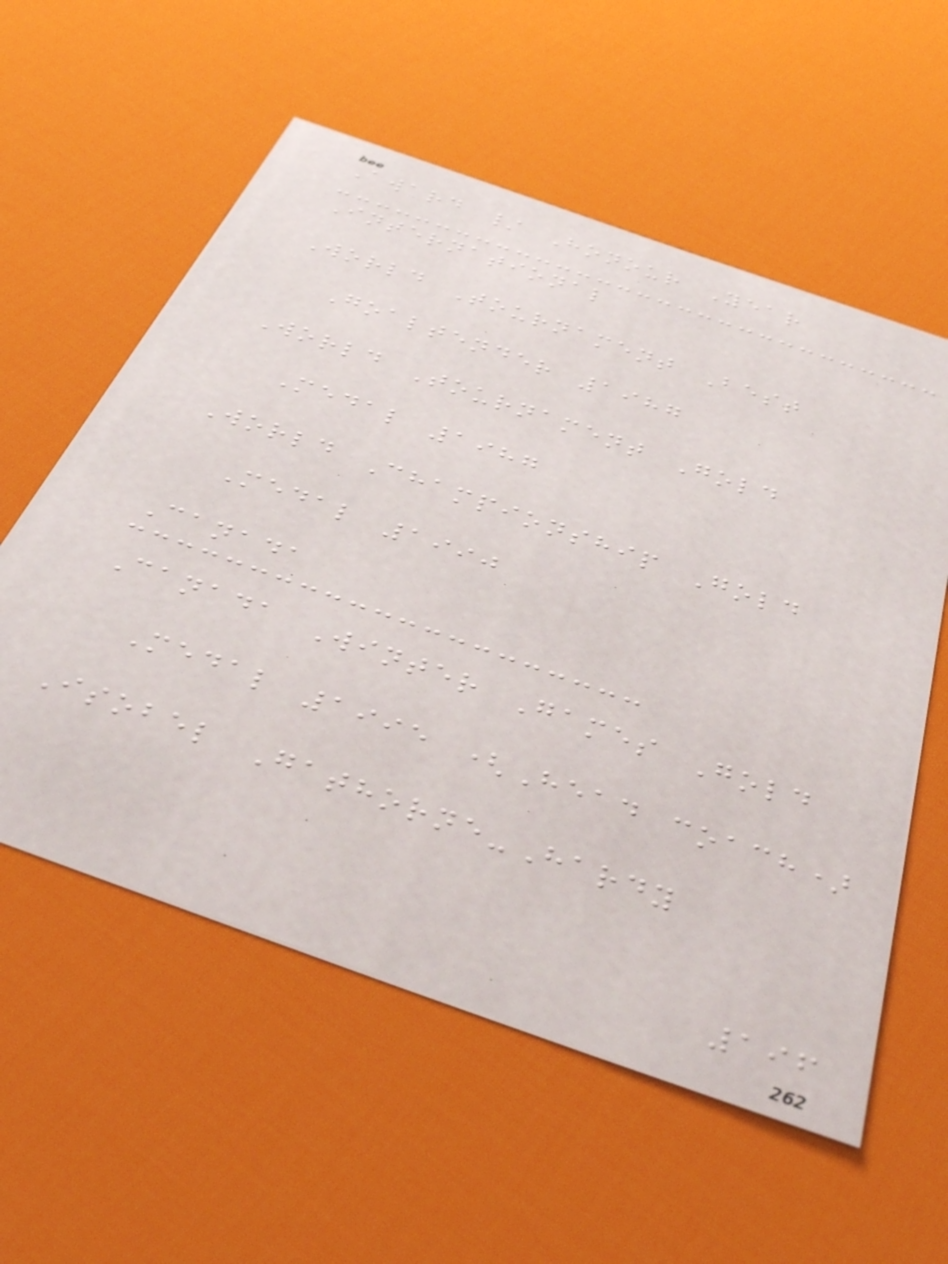Award / Honour Year
International
World Tournament Best
Goaltender 1987
World Tournament Gold
Medal 1987
World Championship Gold
Medal 1990
Canada
Canada Winter Games Gold
Medal 1995 (Head coach)
Isobel Gathorne-Hardy
196
